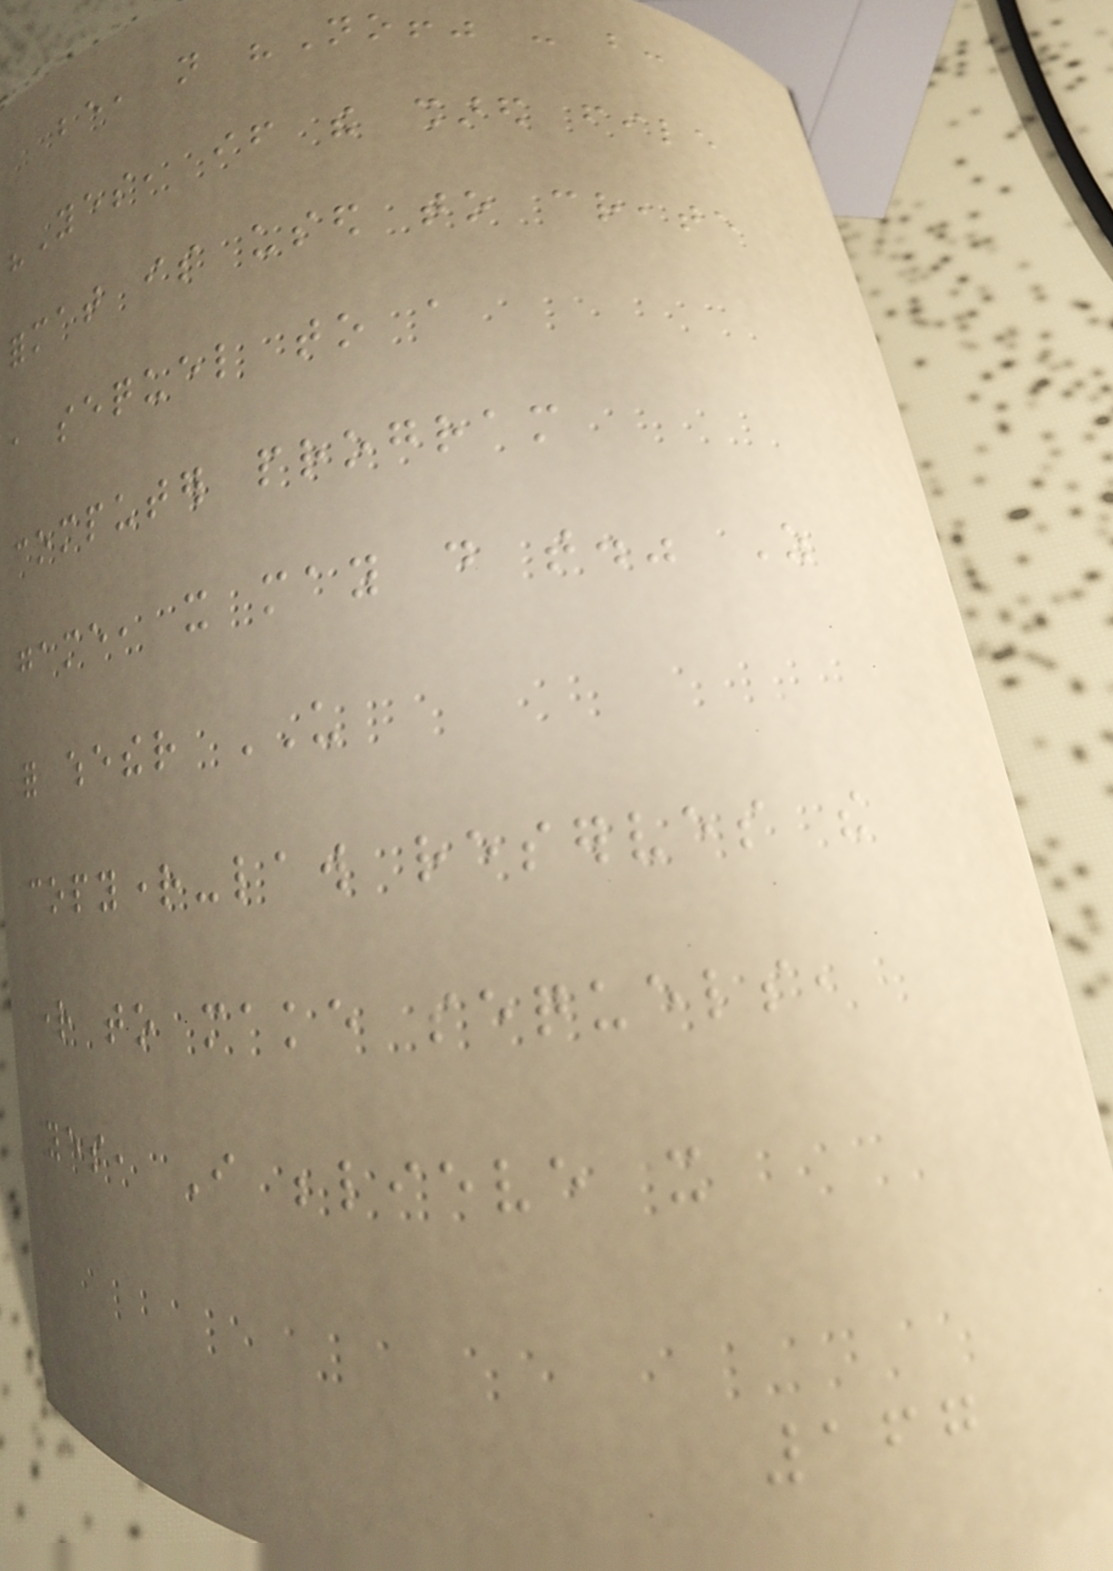be, not "No!" - but:
"Yes, if the shared file
format is used to create
a sequel to a
computer program
game, it may do that." As
for whether US
copyright-law reserves the
right to make sequels,
yes, I believe it
167
